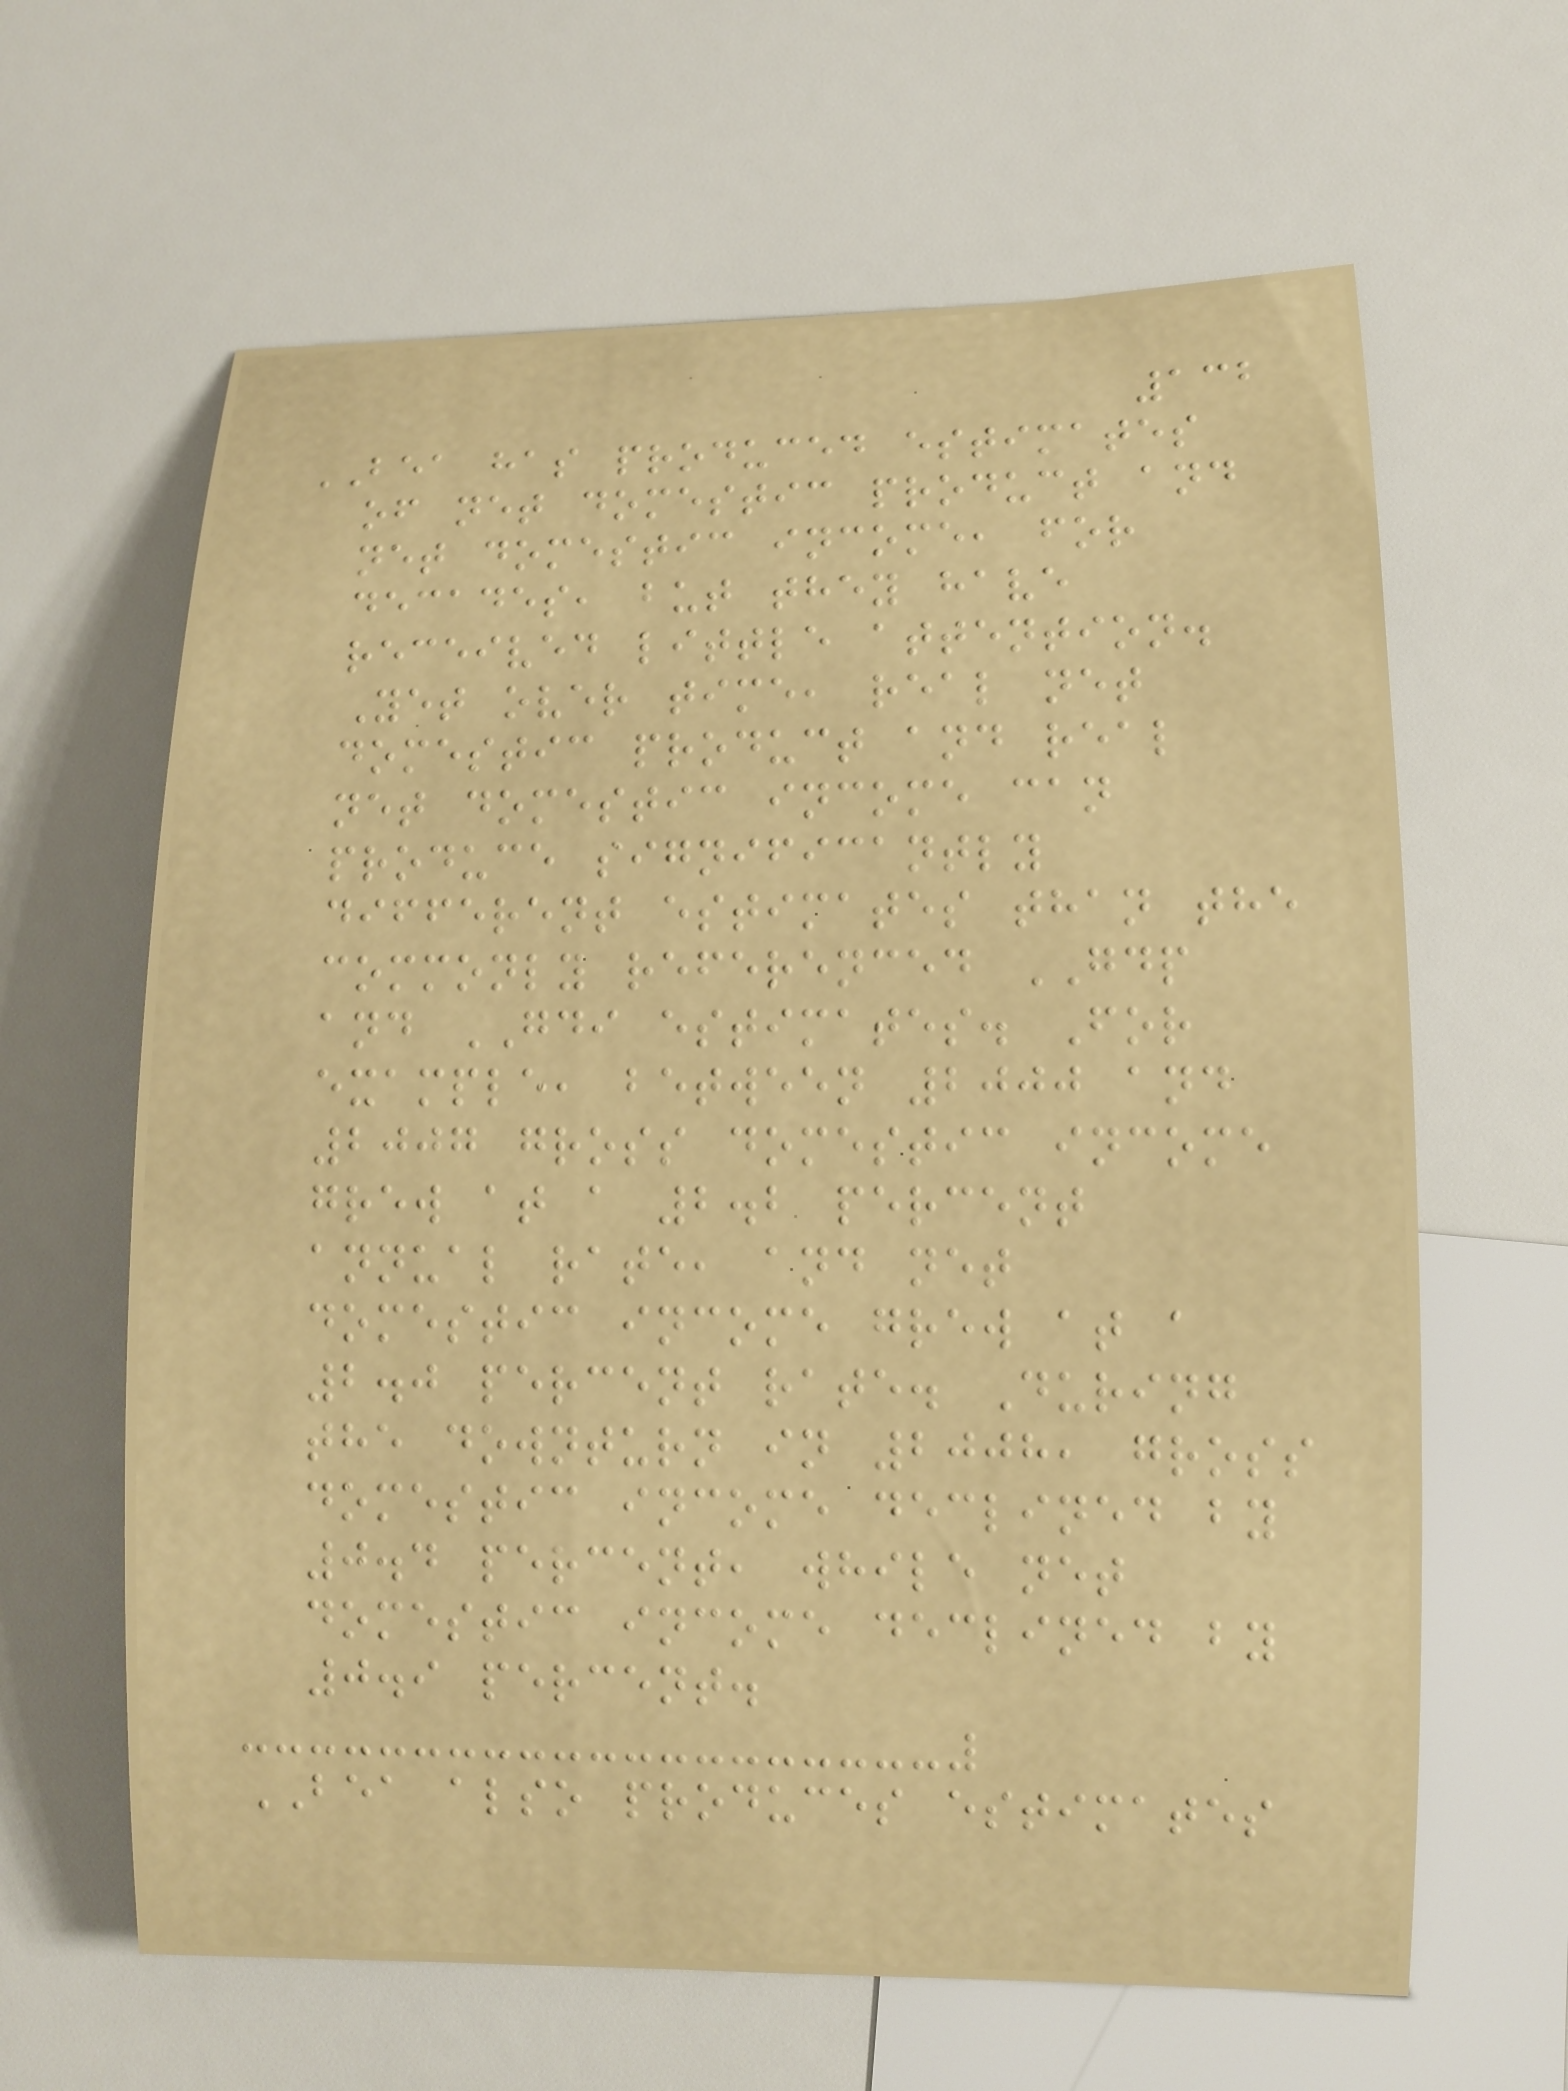132
BEA has produced estimates
of net domestic product and
net domestic income, for
decades, but they have
received little attention.
Yet over time, real net
domestic product and real
net domestic income can
produce significantly
different estimates than the
commonly referenced GDP
and GDI estimates. For
example, between 2000 and
2007 gross domestic income
grew at a 2.2 percent
annual rate, and net
domestic income grew at a
2.0 percent rate. During
the downturn in 2008, gross
domestic income declined by
0.4 percent, while net
domestic income declined by
0.9 percent.
BEA also produces estimates
